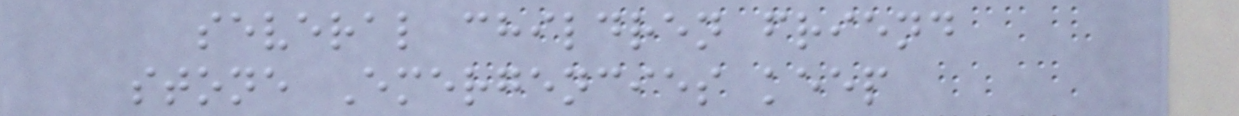several children friend
stone Emergencies keep
